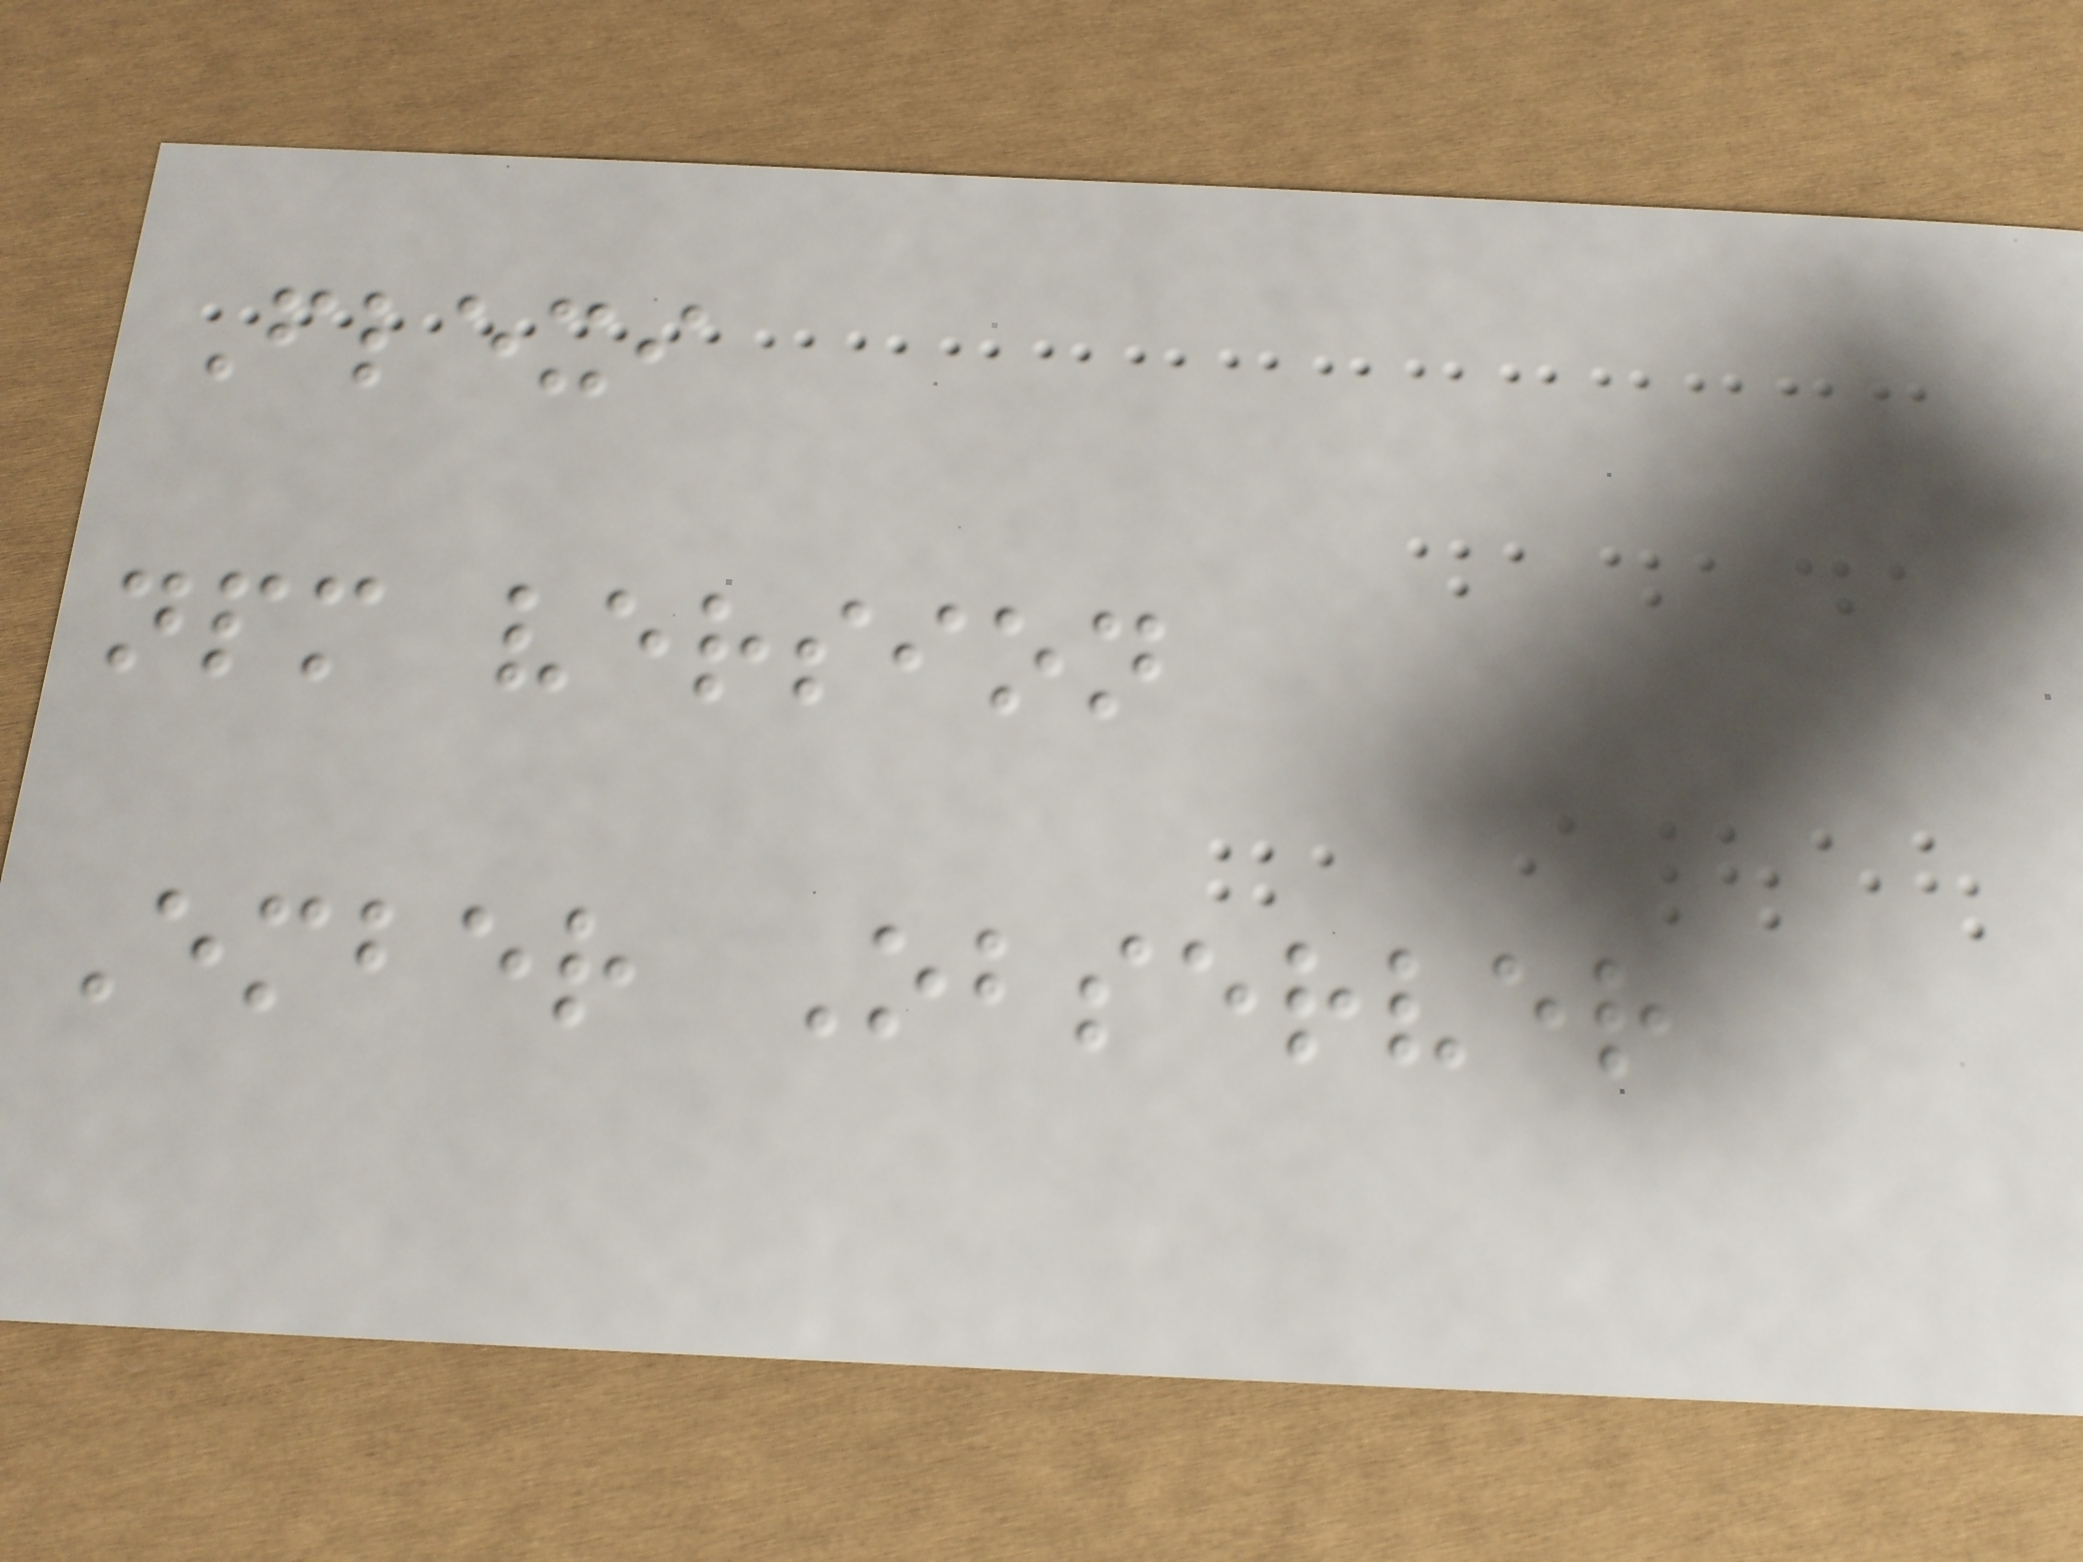Flexi
npm version
Ember Observer
